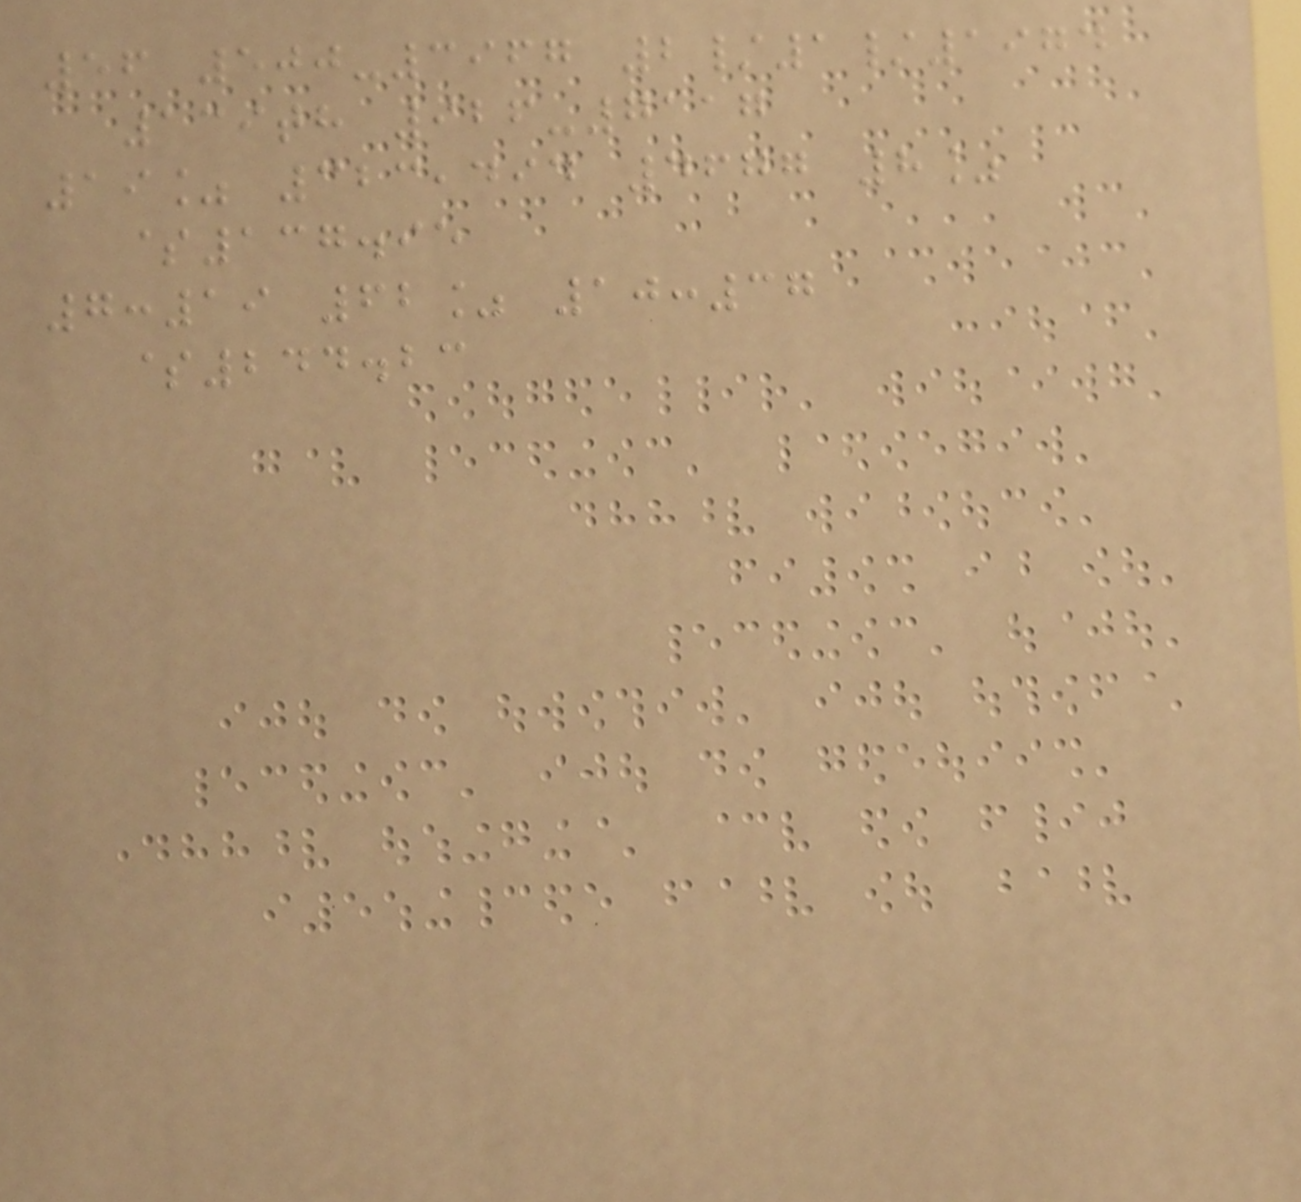56 500-3967 2/1/1974
139th 926-7117
19% 323,494 4677 8%
$137.95
7:19 62% 10:37
$244.23
